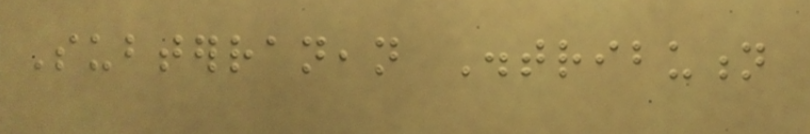Subterranean Distribution
